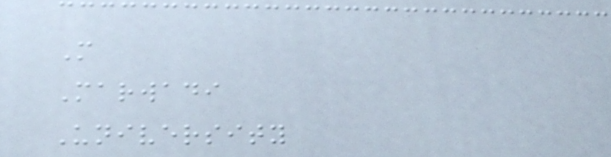M
Marwadi
University
